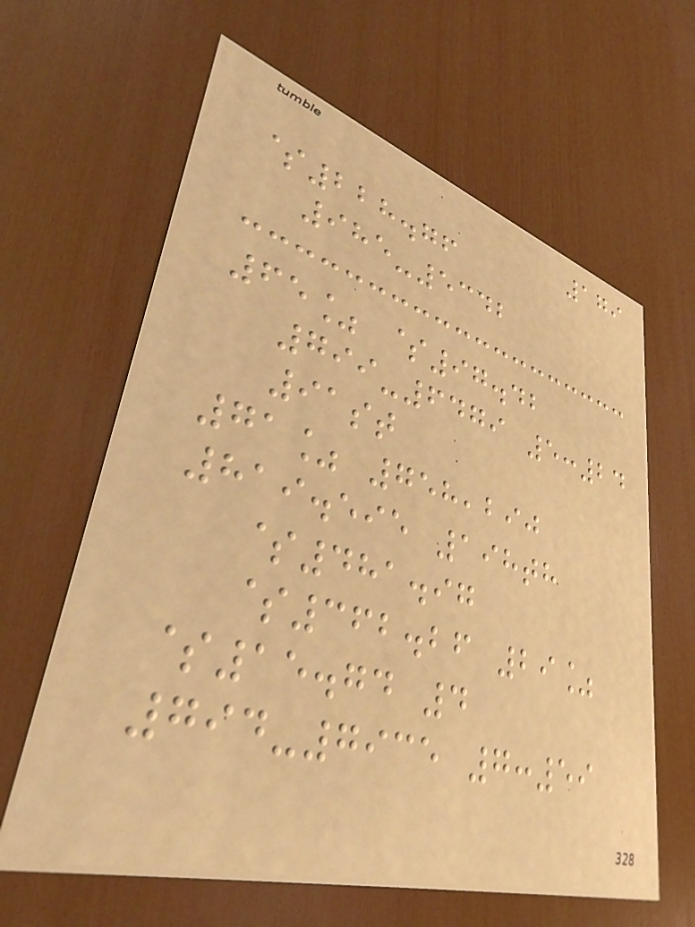179
$228.76
985-5342
65% $97.42
799-6479 5:24
91st
71% 758,290
819.595 198th
$481.97
$362.26 29%
$15.74 4
794-7935 7:59
